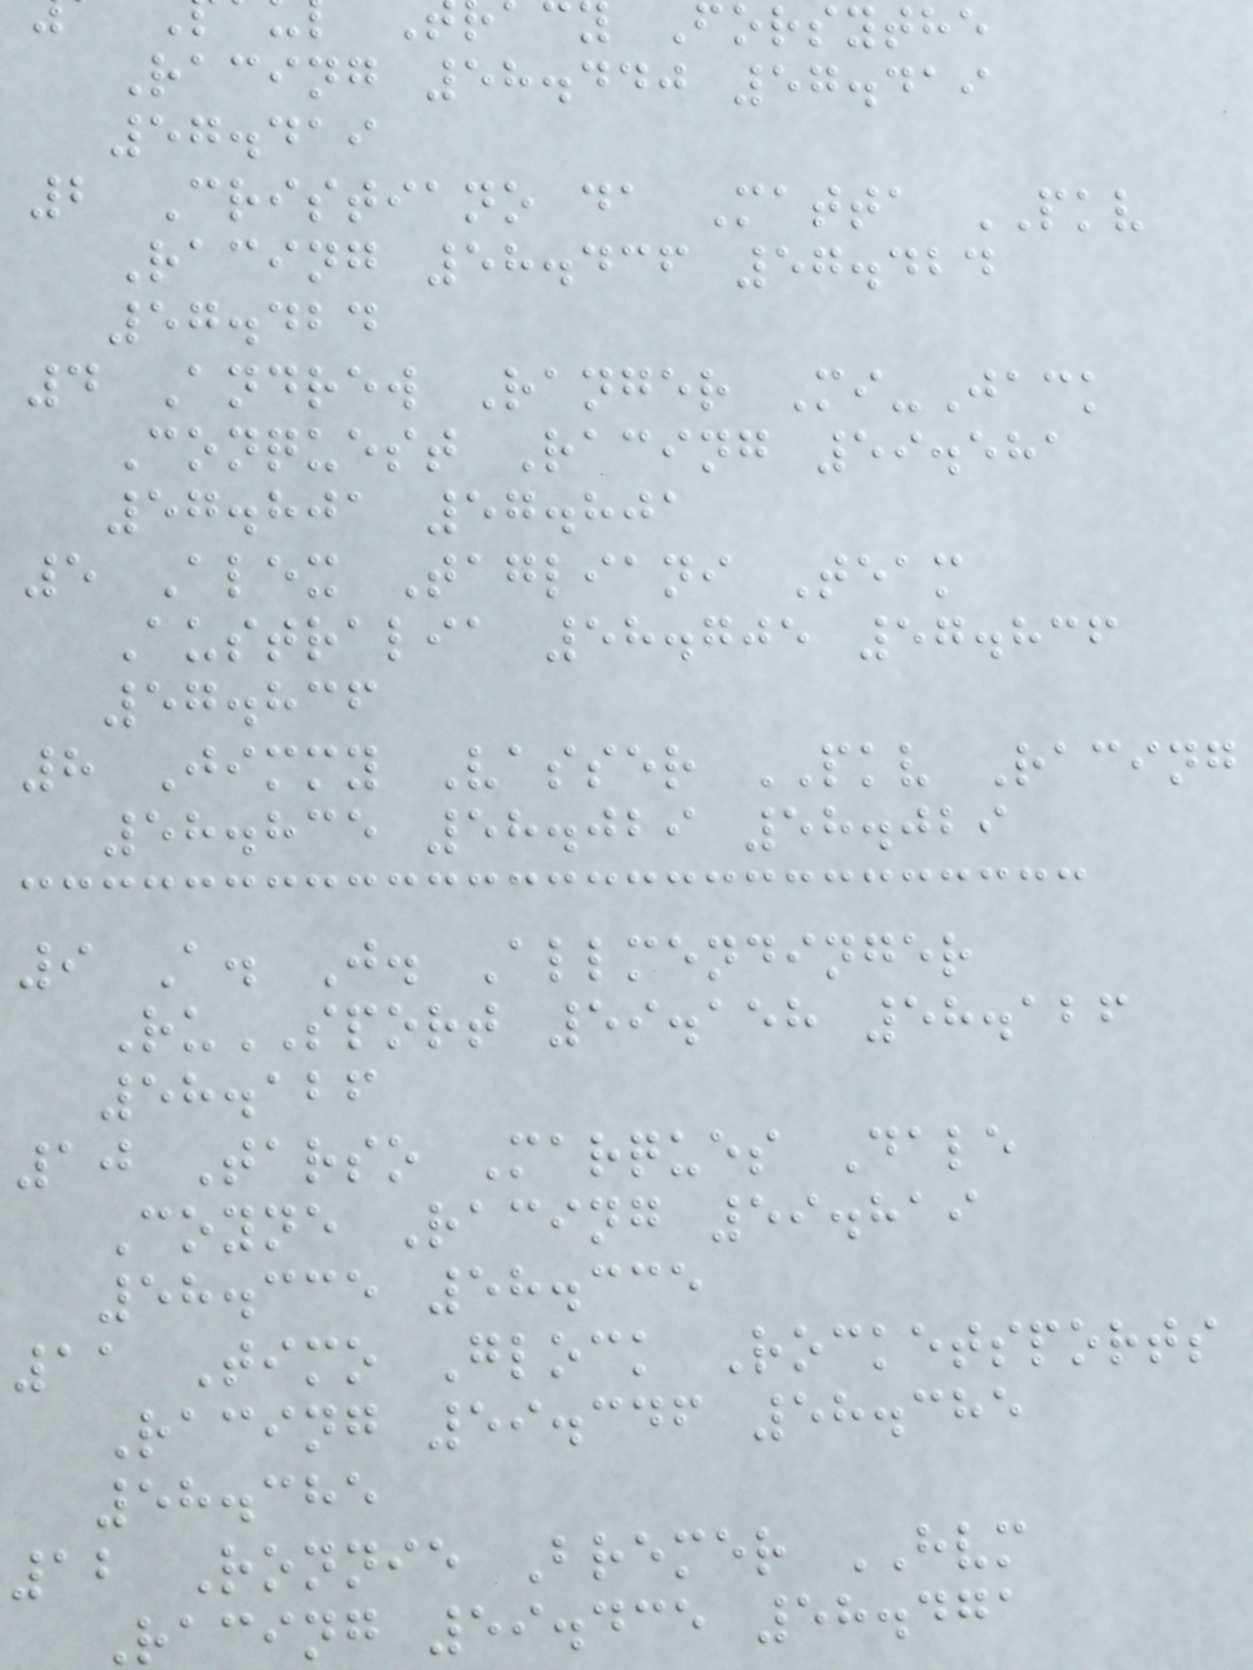Forsythe
Racing 58.440 57.419
57.419
2 Cristiano da Matta PKV
Racing 58.436 57.424
57.424
4 Andrew Ranger Mi-Jack
Conquest Racing 59.581
57.801 57.801
5 Alex Tagliani Team
Australia 58.705 57.836
57.836
8 Jimmy Vasser PKV Racing
58.835 58.029 58.029
9 A. J. Allmendinger
RuSPORT 59.158 58.126
58.126
10 Tarso Marques Dale
Coyne Racing 59.819
58.335 58.335
11 Timo Glock Rocketsports
Racing 59.346 58.385
58.385
12 Ronnie Bremer HVM
Racing 59.435 58.471
